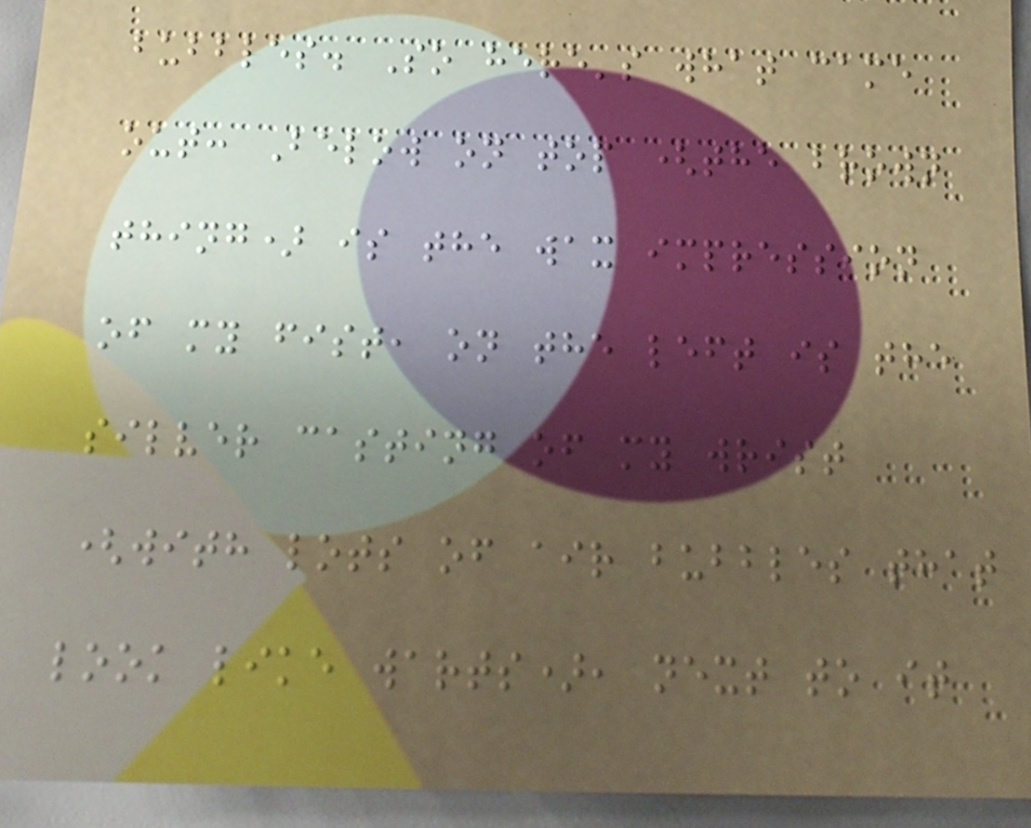bubbles. So here's what came
out: Below on top (the brown
thing) is the wax impression
of my fist, on the left is the
silver casting of my wrist
(with lots of air bubbles that
look like warts), next to it
